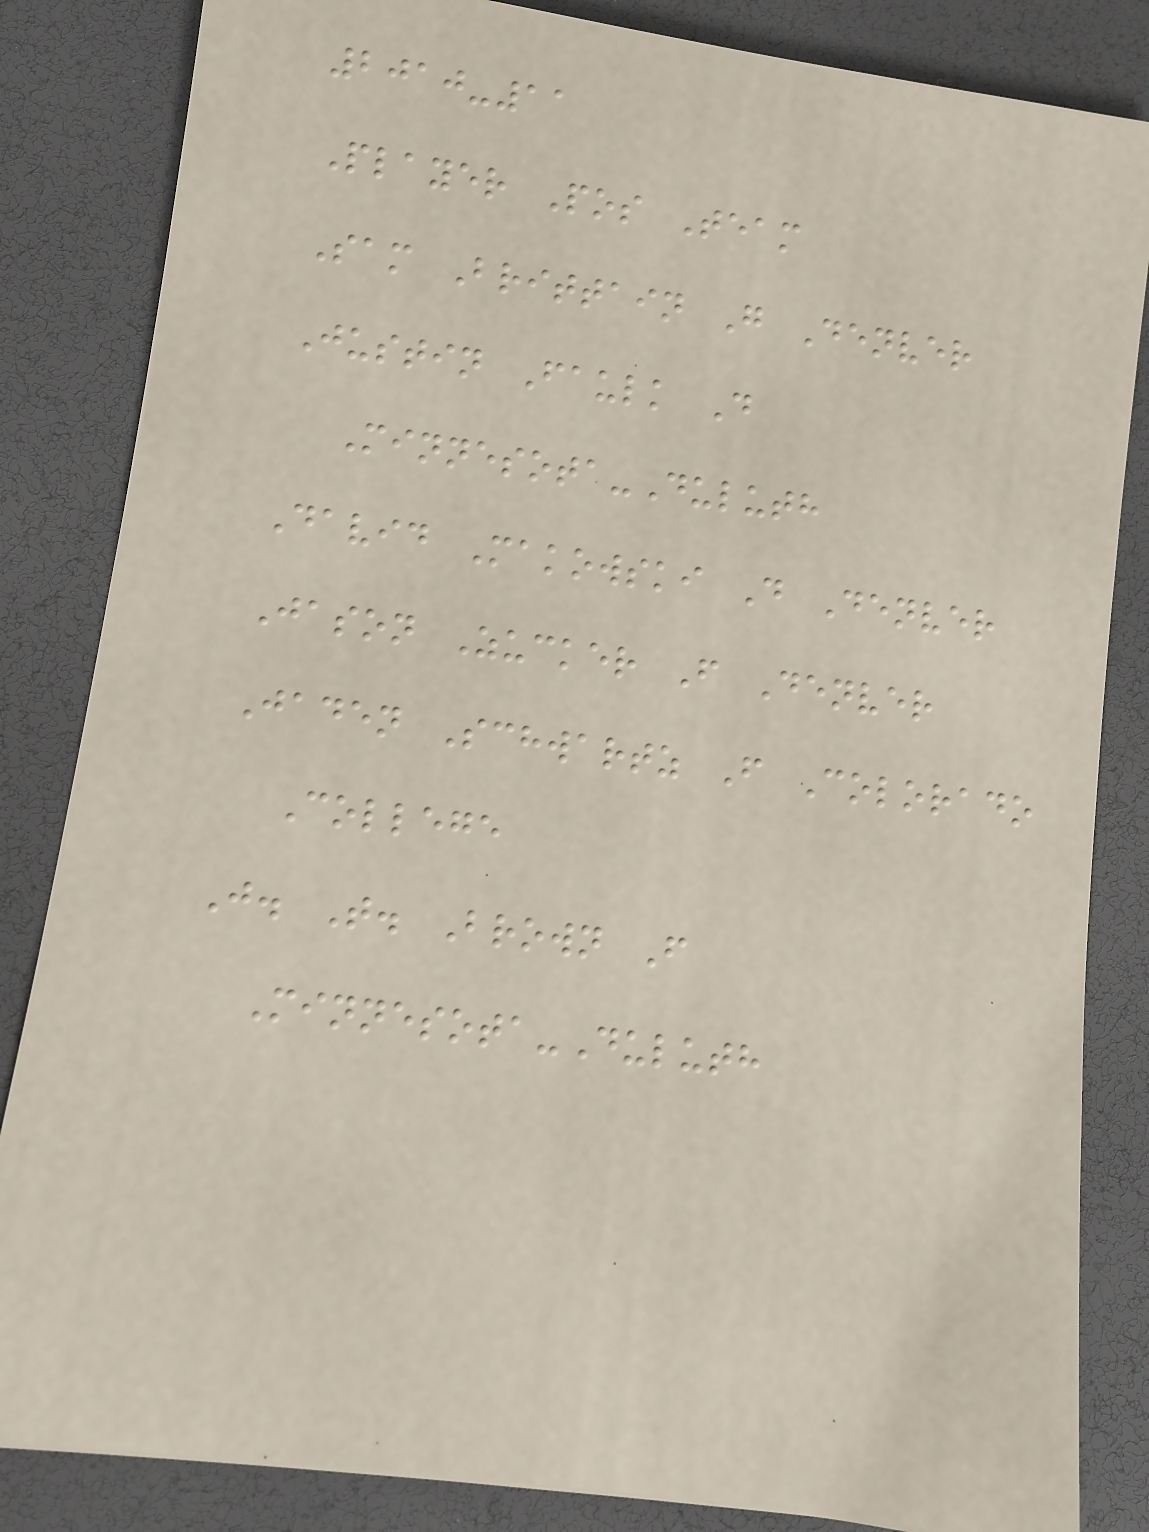2010-11
Player Pos Team
Sam Brittain G Denver
Justin Faulk D
Minnesota-Duluth
David Makowski D Denver
Jason Zucker F Denver
Jaden Schwartz F Colorado
College
J. T. Brown F
Minnesota-Duluth
